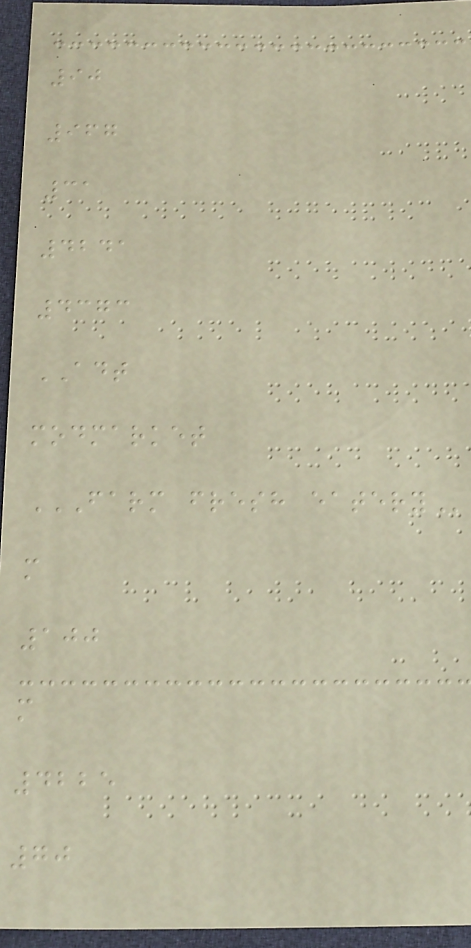90
967
31
4241
4373
ADT
modmarket
FARM FRESH EATERY
m
100
m
4225
70
